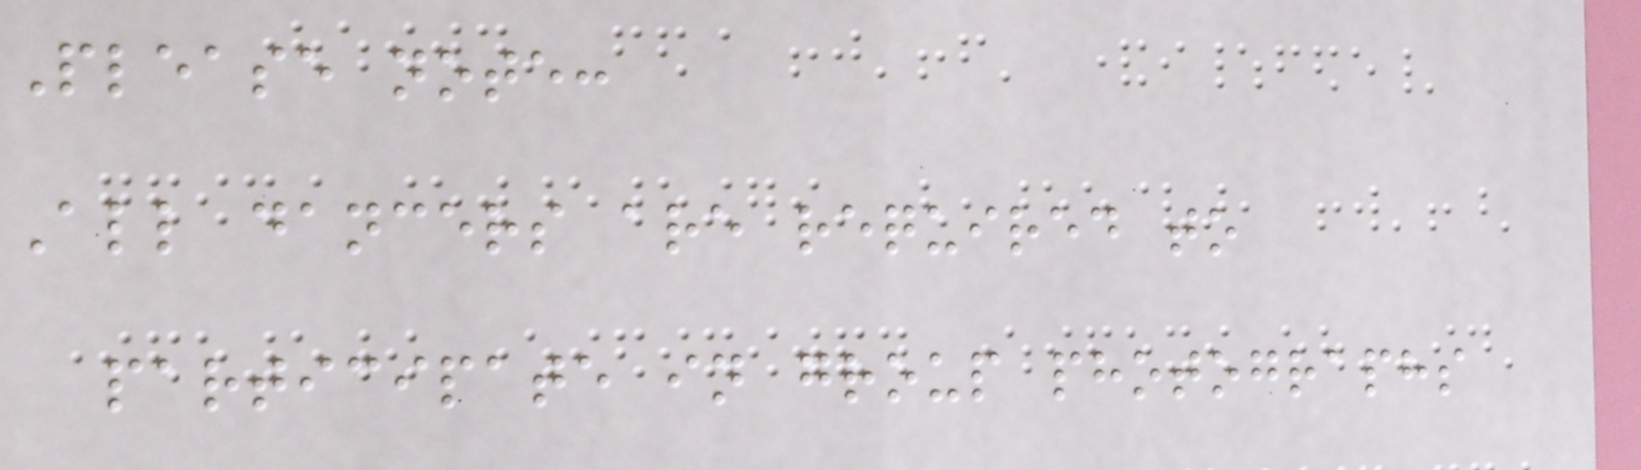Please note:
All dancers are required to
participate in group photographs
